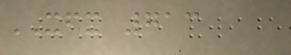XFX 713
